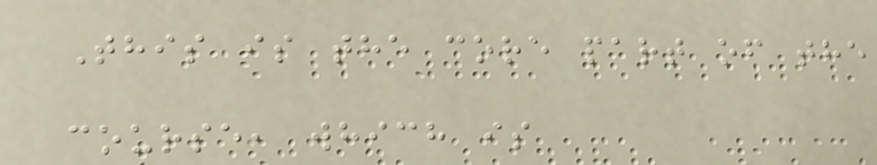This is the core part of the
course, which is
